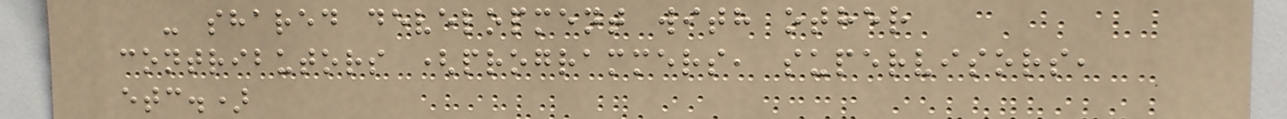- shared development with other
contributors (programmers, supervisors,
etc.)
